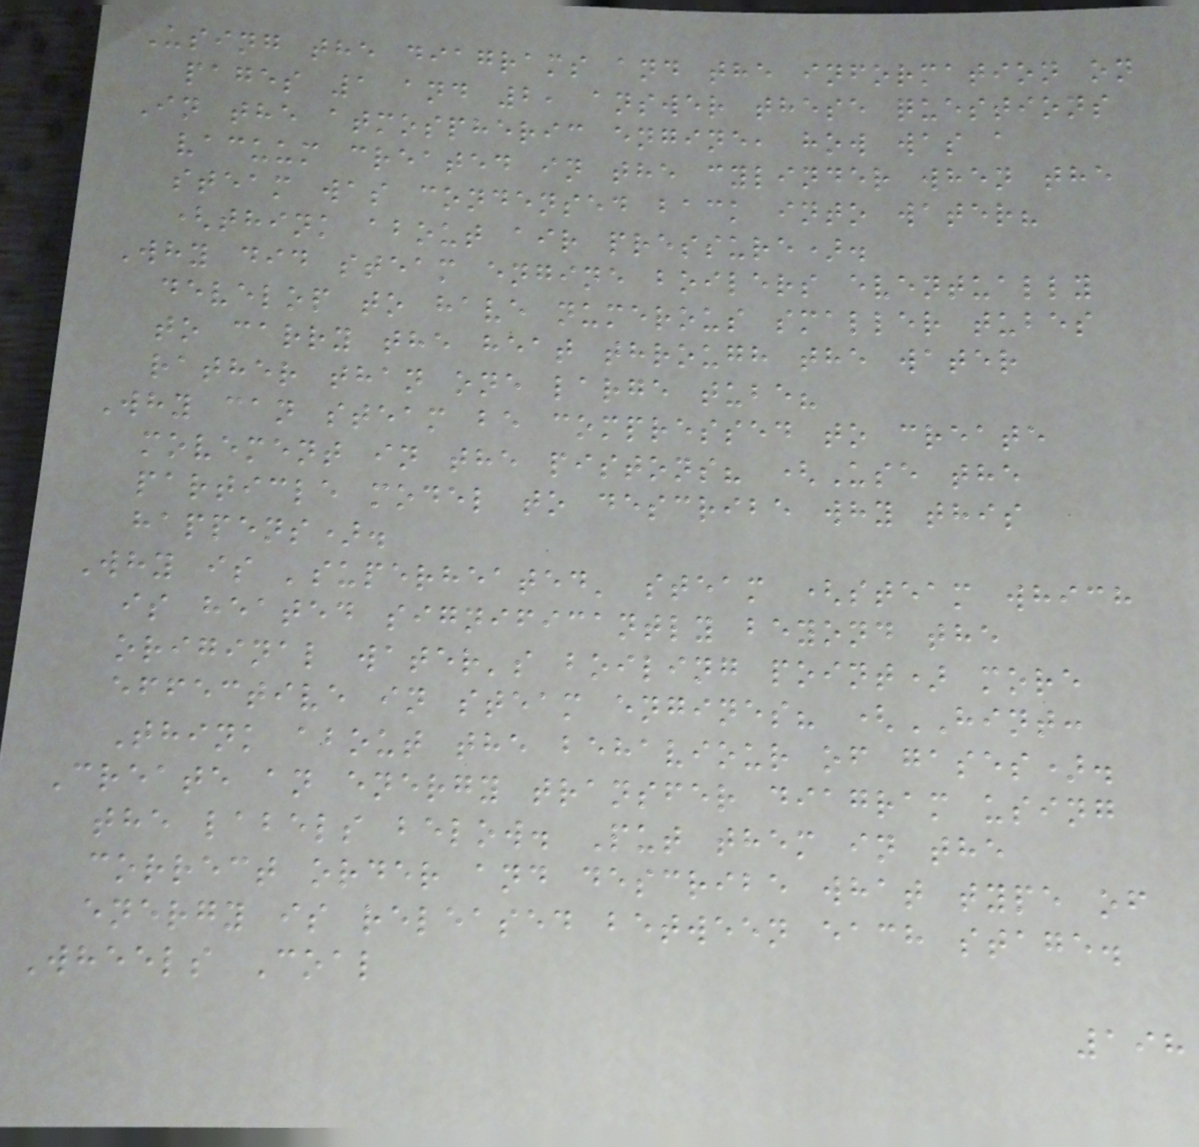Using the diagrams and the information on
pages 1 and 2, answer these questions
In the atmospheric engine, how was a
vacuum created in the cylinder when the
steam was condensed back into water?
(think about air pressure).
Why did steam engine boilers eventually
develop to have numerous smaller tubes
to carry the heat through the water
rather than one large tube?
Why can steam be compressed to create
movement in the pistons? (Use the
particle model to describe why this
happens).
Why is 'superheated' steam (steam which
is heated significantly beyond the
original water's boiling point) more
effective in steam engines? (HINT:
Think about the behaviour of gases).
Create an energy transfer diagram using
the labels below. Put them in the
correct order and describe what type of
energy is released between each stage.
Wheels Coal
198
